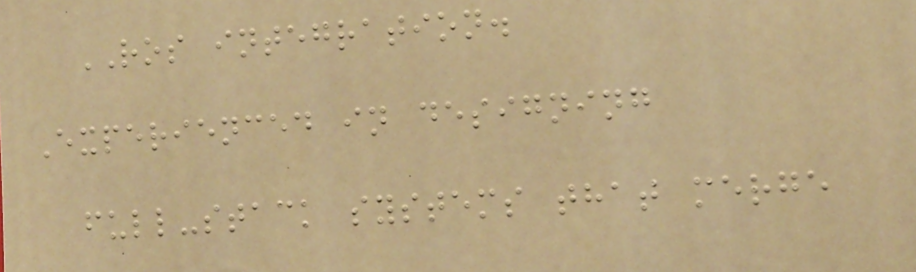ROS integration.
Experienced in designing
full-stack systems that merge
